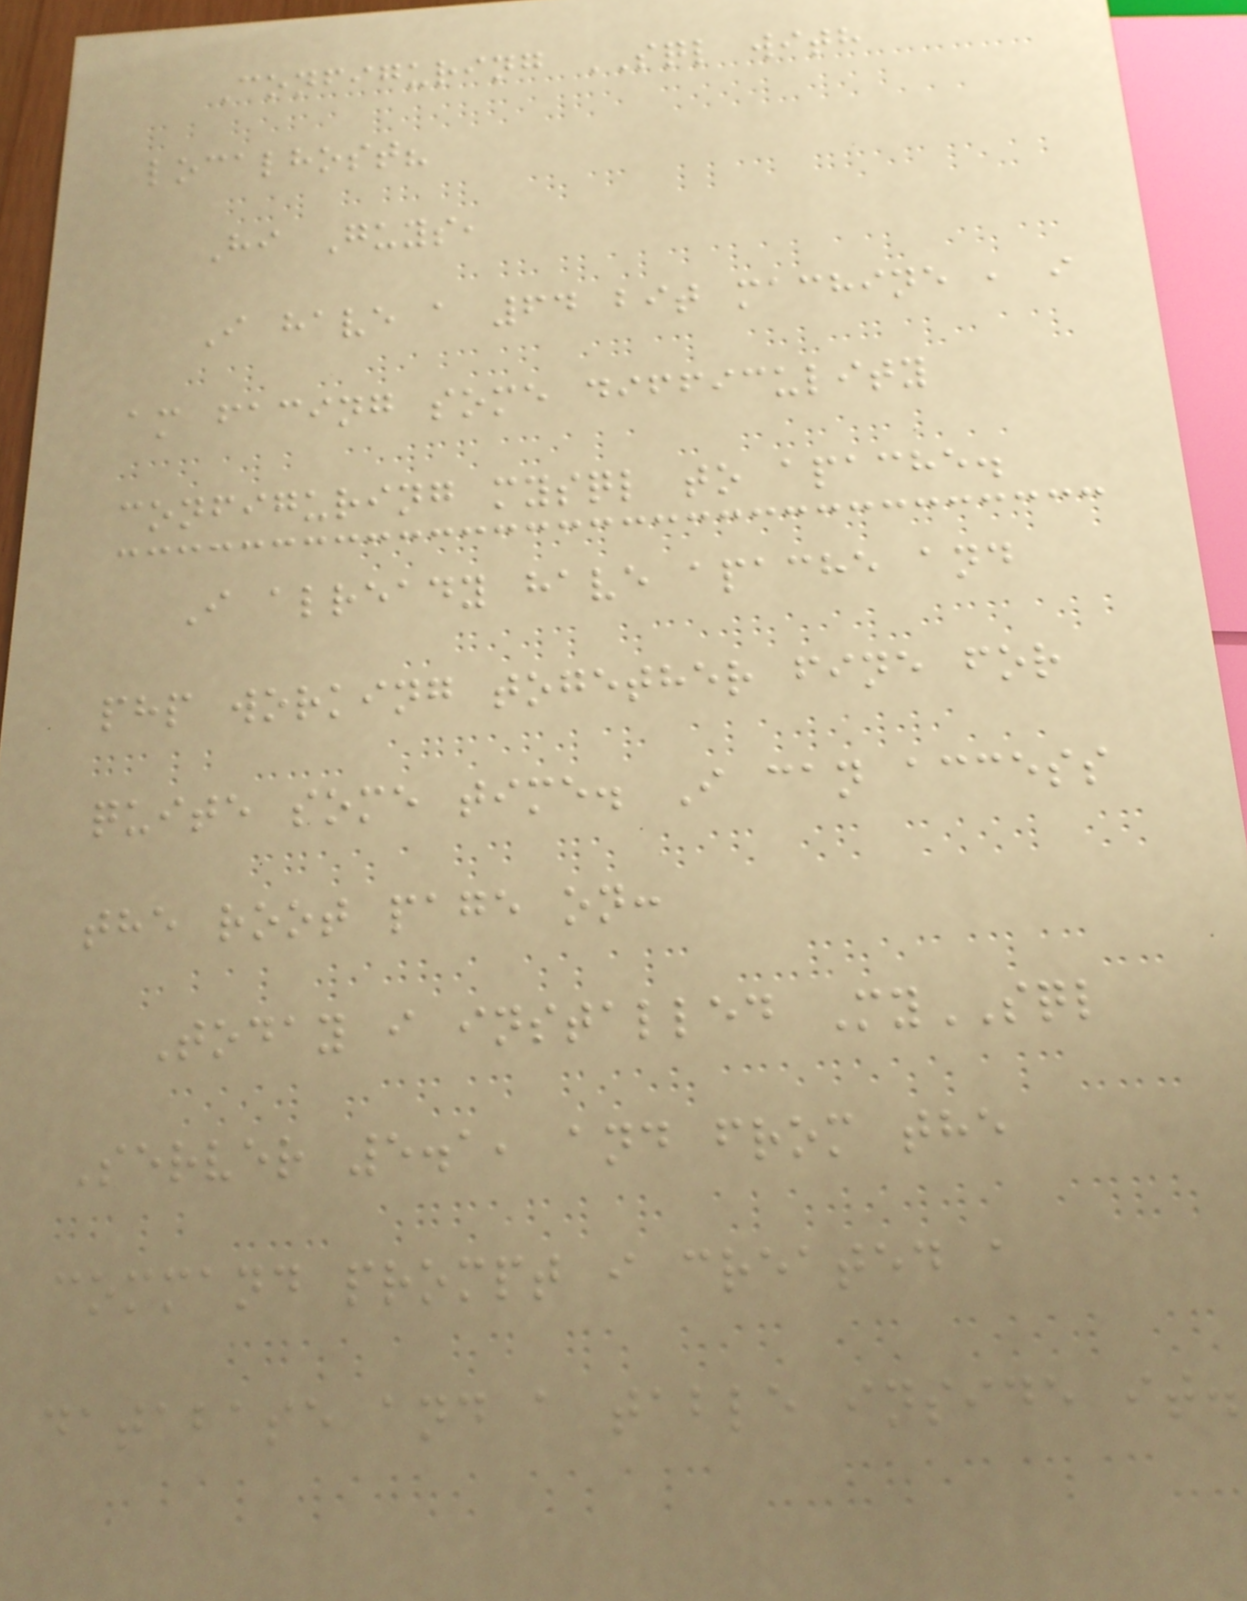Configuring SQL with
localhost?
Hi Guys,
I have a 64 bit machine , i
am facing some difficulity
configuring mysql to apache.
I already have apache and
php working together fine for
quite some time. I can access
the root page on:
Today i installed MySQL
Server 5.1, and from the
command prompt i created a
database and a table inside it.
